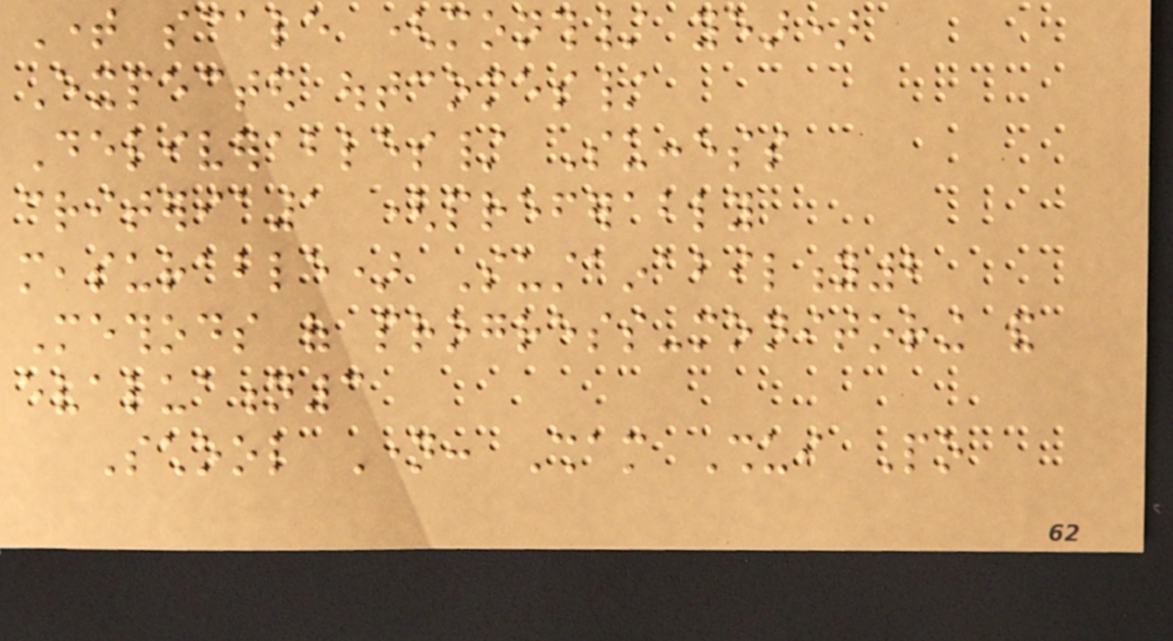Time scale (month/ year)
Expected outcomes/
Deliverables/ Success
criteria1 (preferably
measurable) Sustainability2
Methods of progress-monitoring and
evaluation3
School Name: Sham Shui Po
